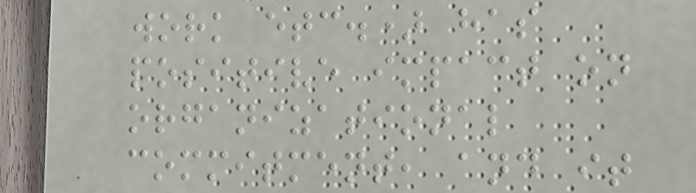work etc.) has
positive impact on
organizational
commitment, and it
